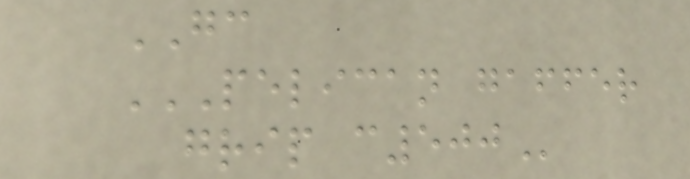GC
PELICAN GAFFER
GRIP C500
